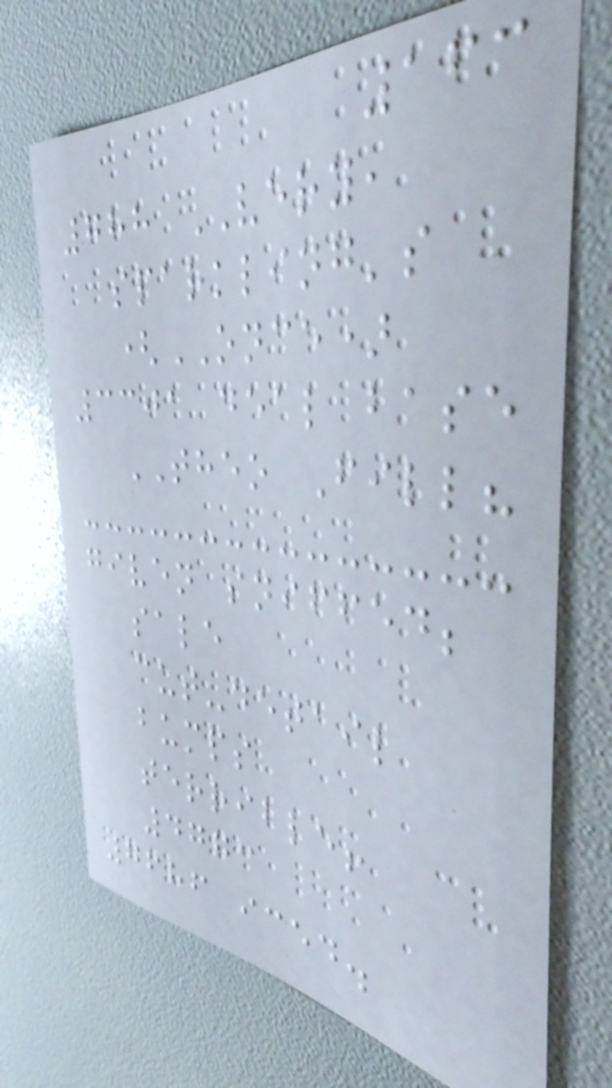163
788 VERY,
sparkling's
(ONCE)
3301 deal base
THEO Fill?
given sniffed;
sale
cut-detail
bumps
terrible!
4773
7686 iced.
